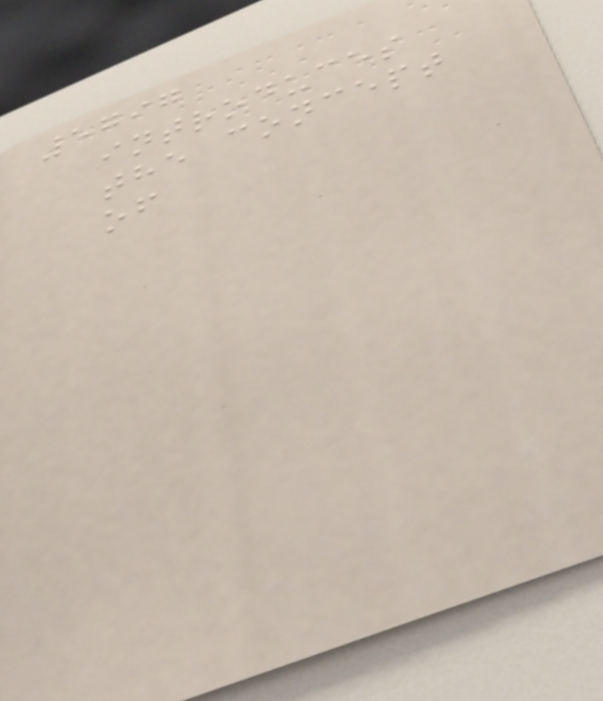5797
introduces
the concept
of
